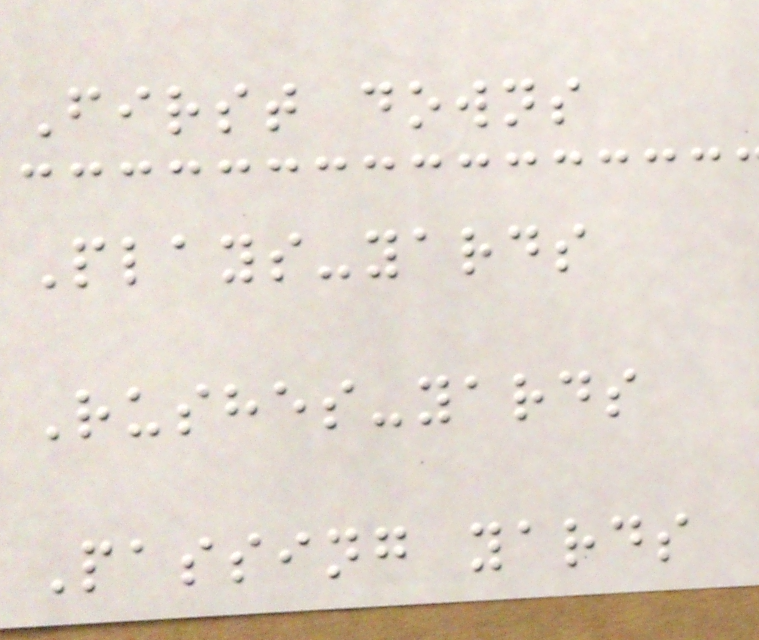First downs
Plays-yards
Rushes-yards
Passing yards
